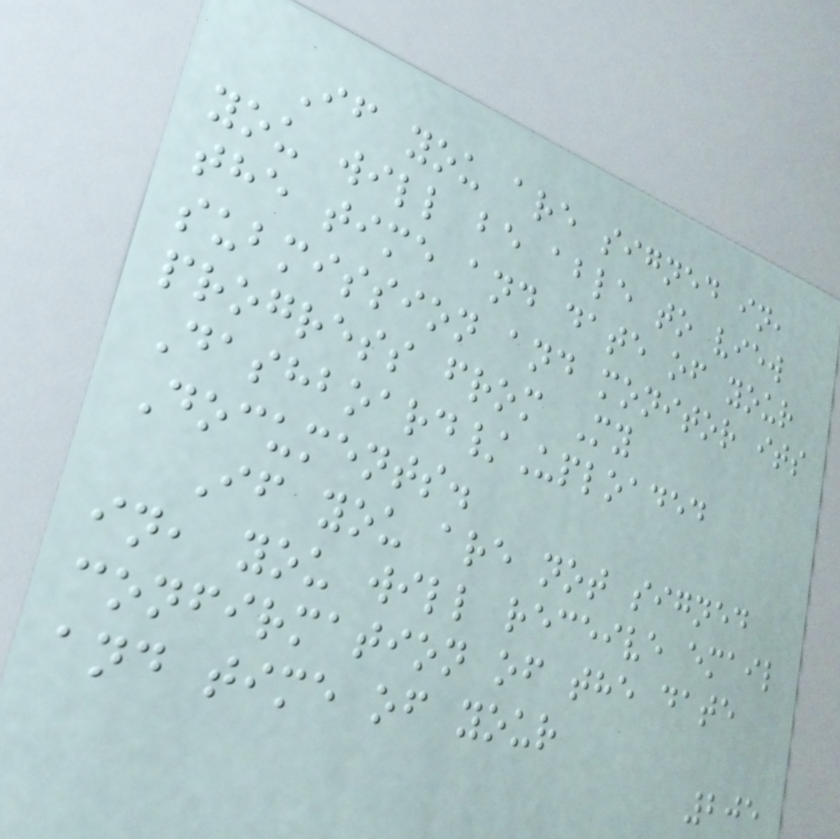If you are signed in,
you will be able to view
the time and date of your
submission and monitor its
progress from My
Dashboard/Uploaded
Documents.
If you are not signed
in, you will receive email
confirmation of the date
and time of your
205
